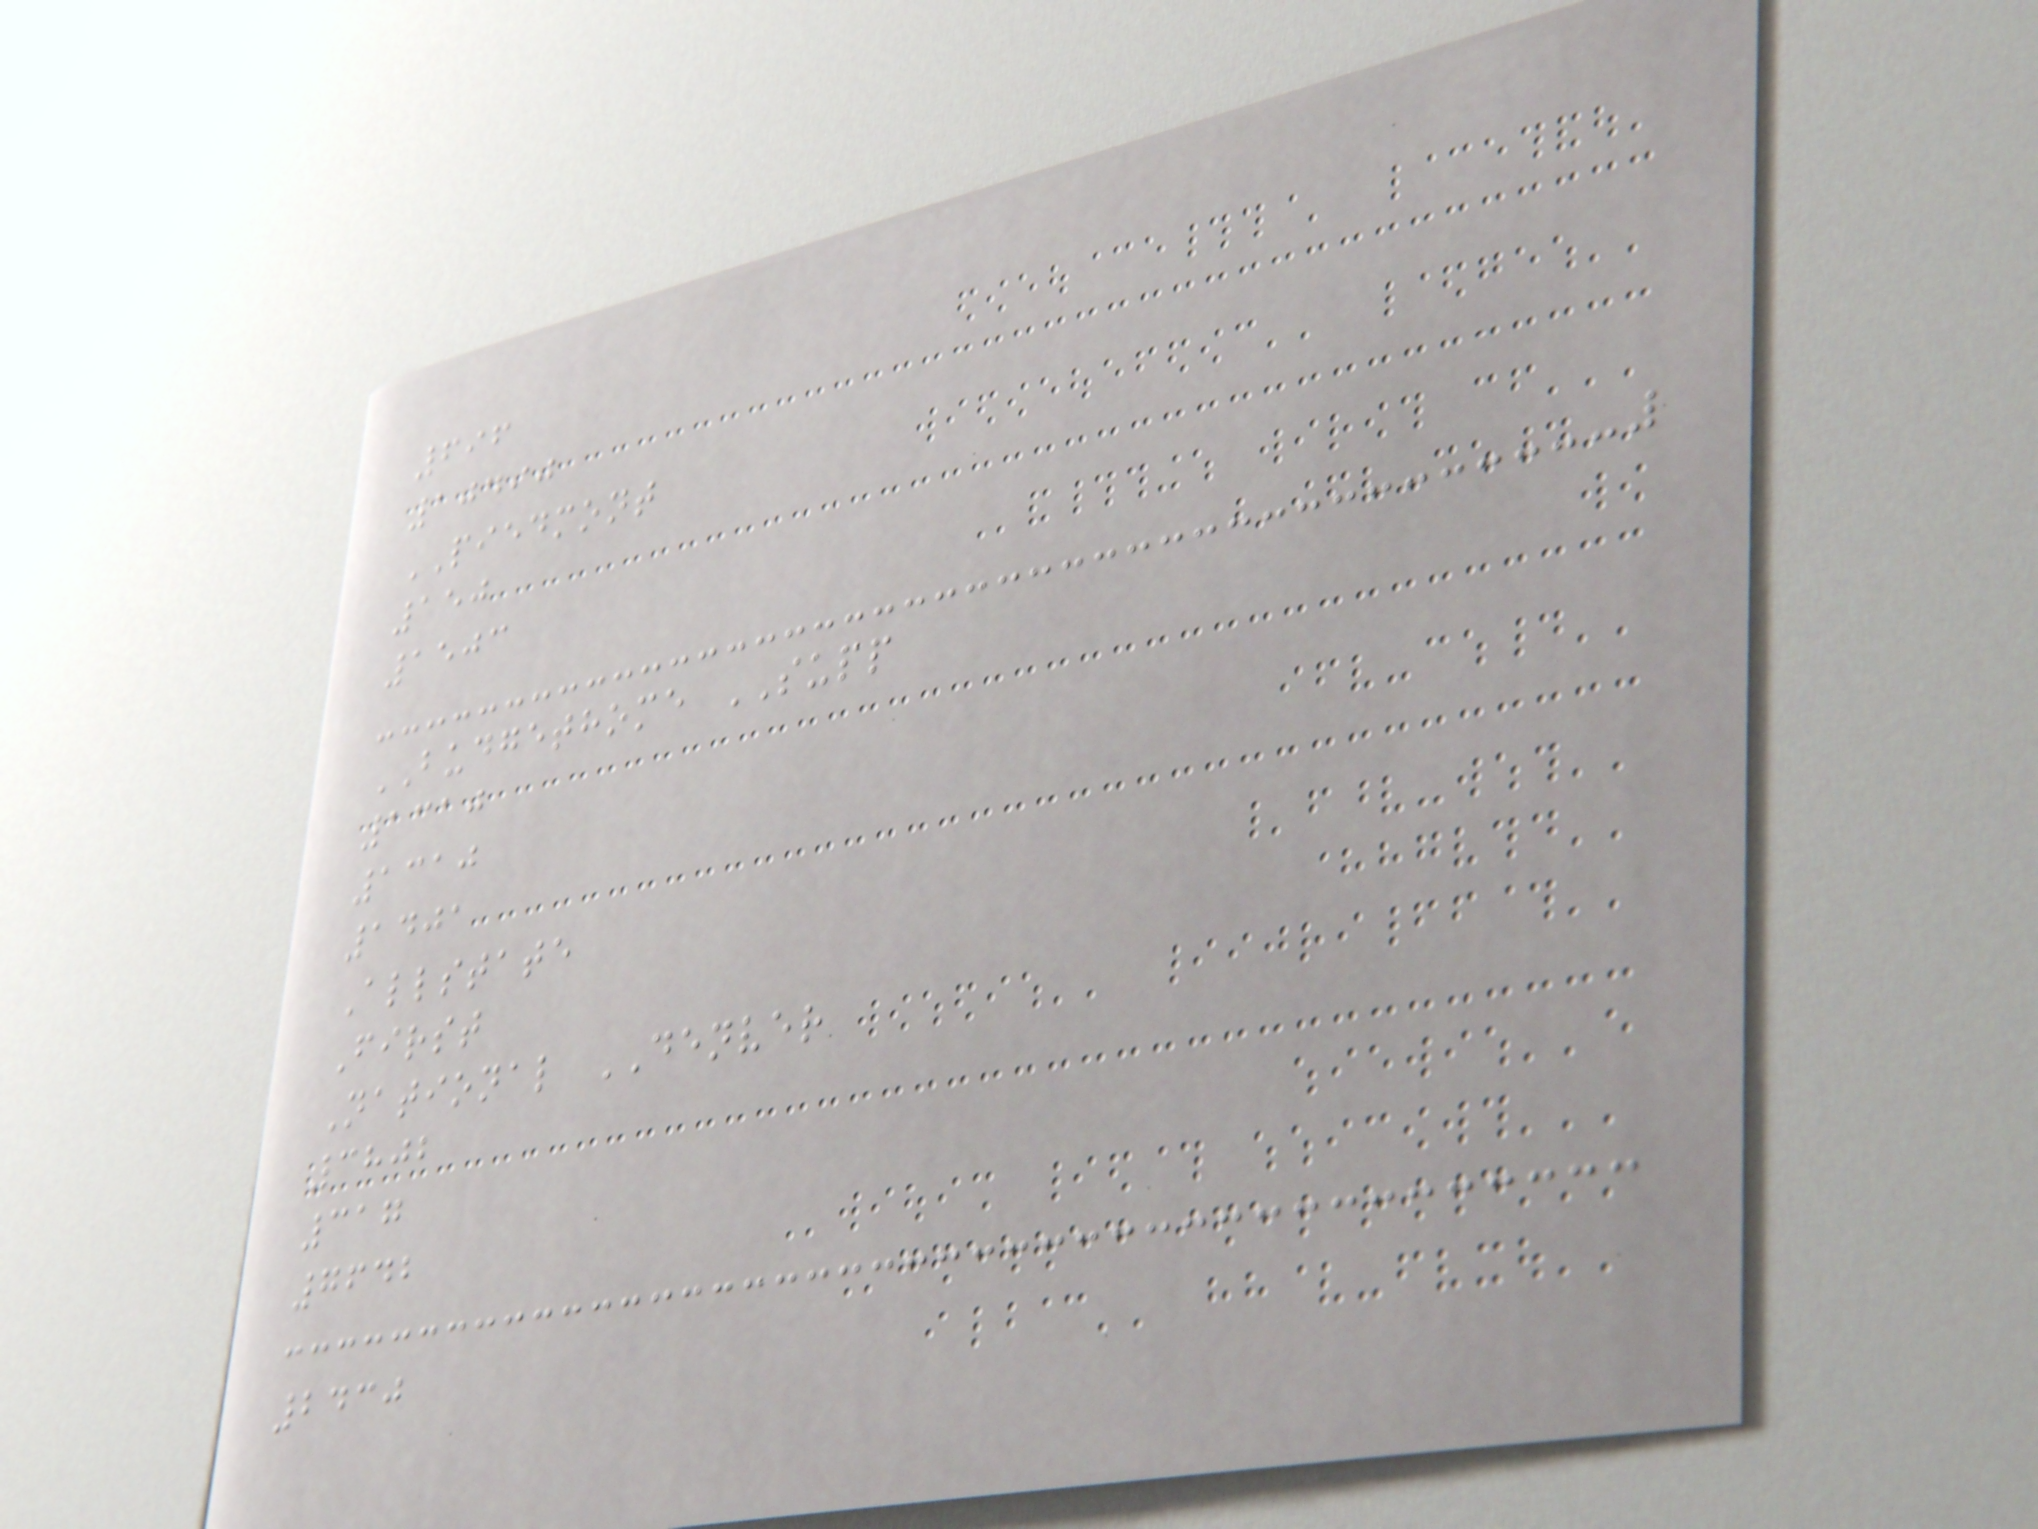696
10490
PIEDMONT
150
1503
BUDGETHOME SUPP
1310
1310
1401
Allstate
First
National DENVER
3802
317
7642
2430
